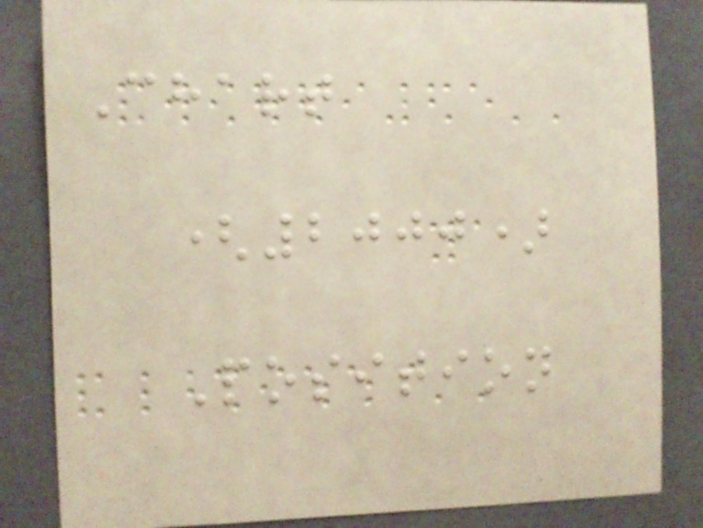Chart
(2000)
Position
